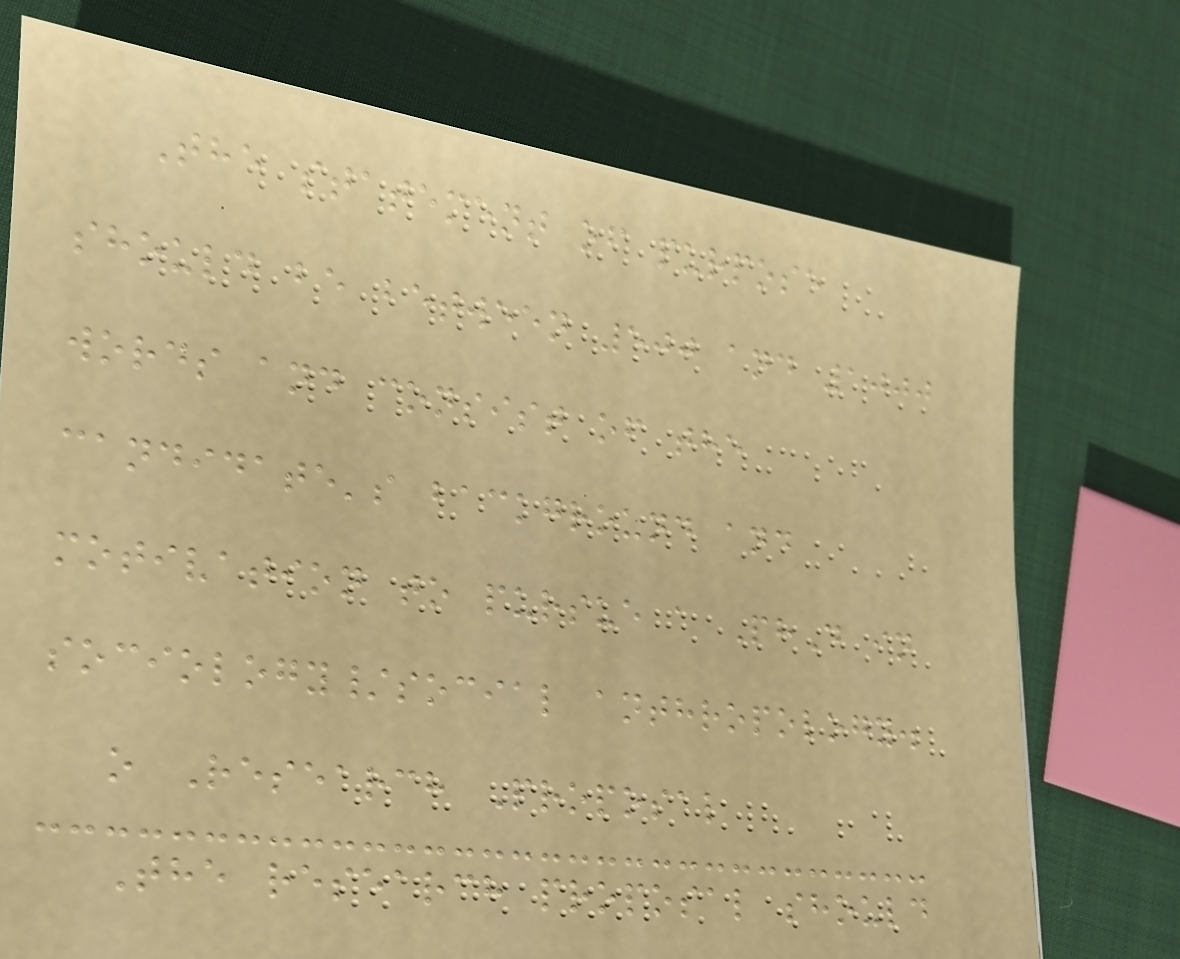The statement of purpose
should be between 500 and 1000
words and consist of the
candidate's background and
motivation to pursue a PhD in
sociology/social anthropology.
o Research Proposal
The research proposal should
